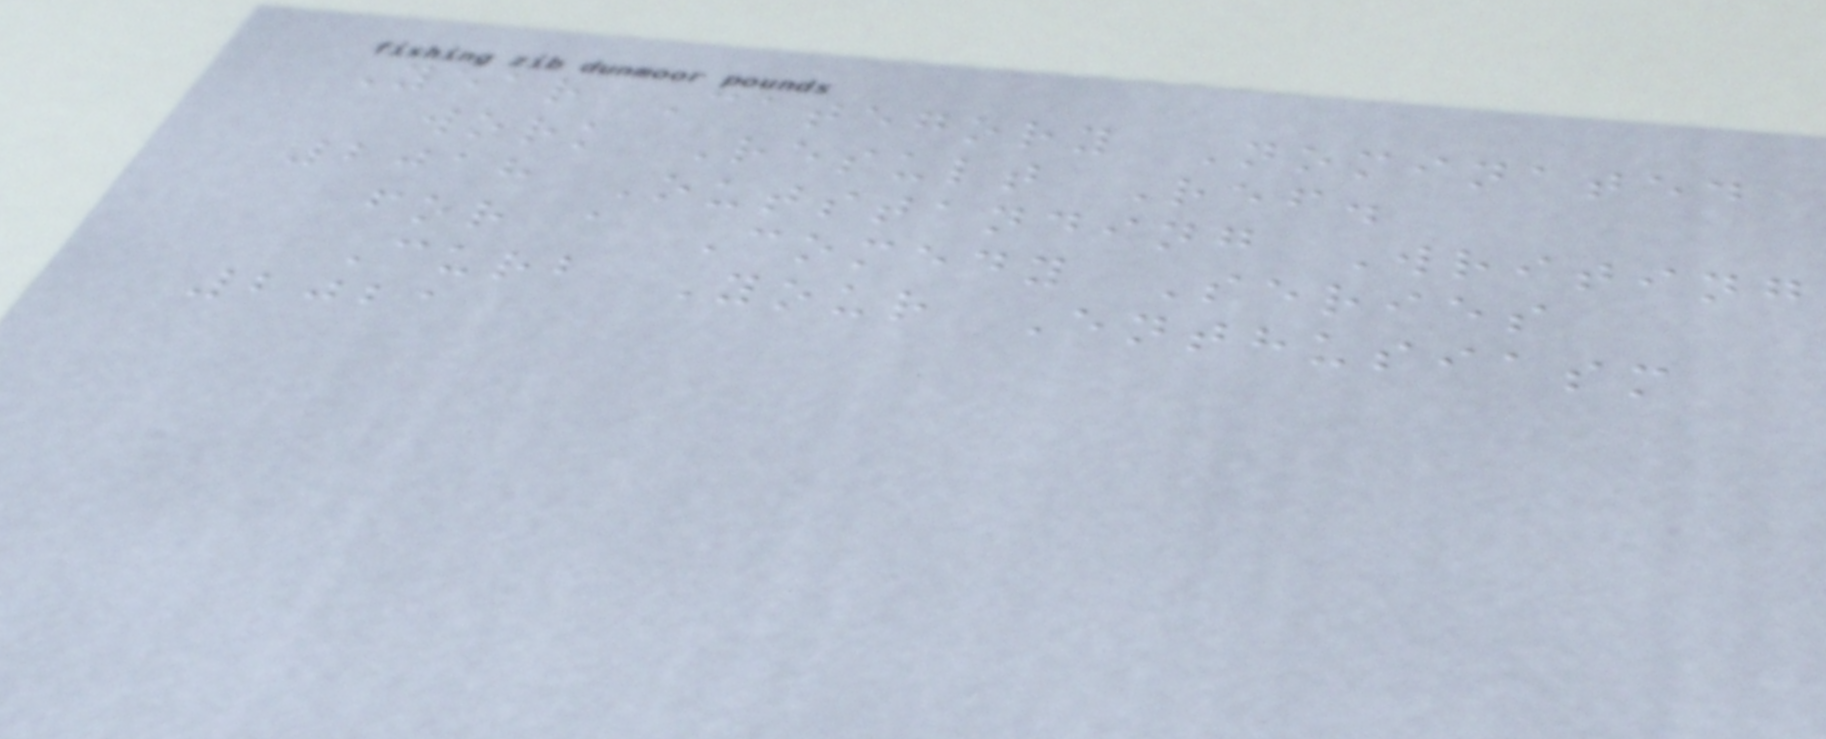Year Category Nominated
work Result Ref.
2018 Outstanding Writing
for a Comedy Series
Curb Your Enthusiasm
2021
